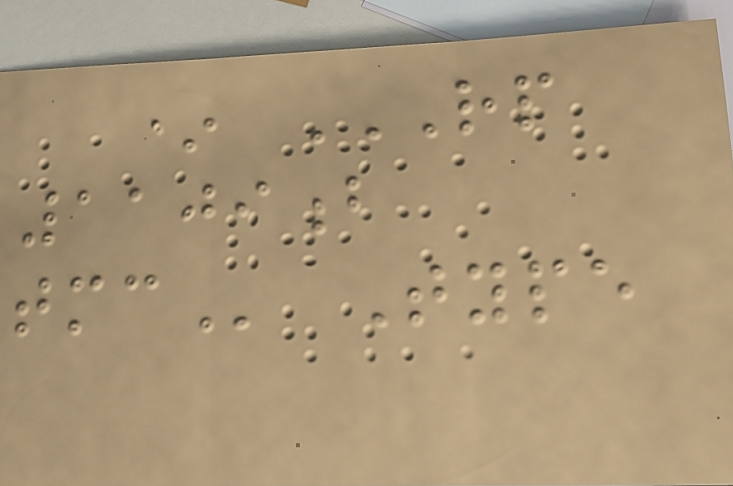* RP
1109B
TMC Type
